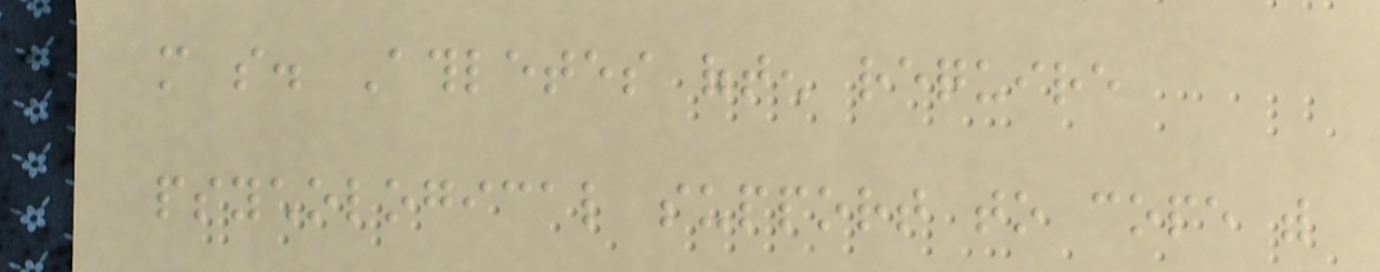more so. Athletes often require
psychological support to cope with
